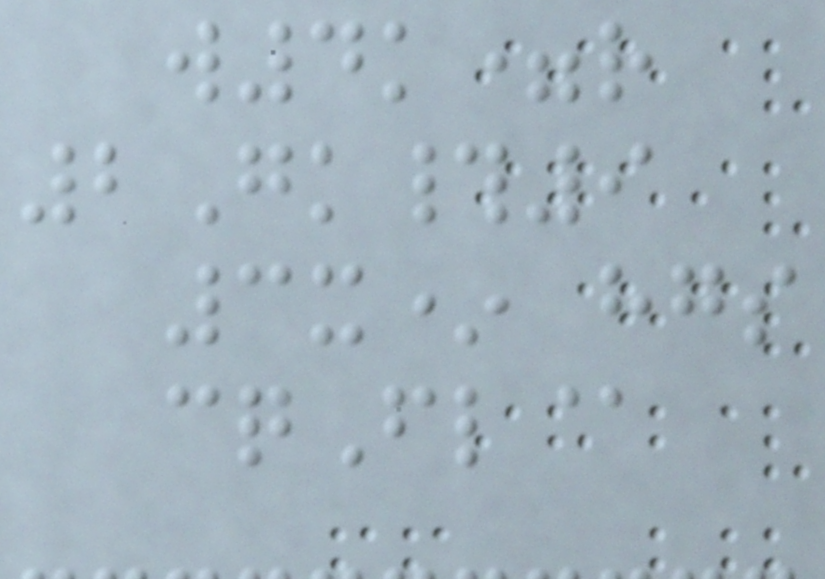w4k=r
2Gk#9
3x* hgs
cqFl@
